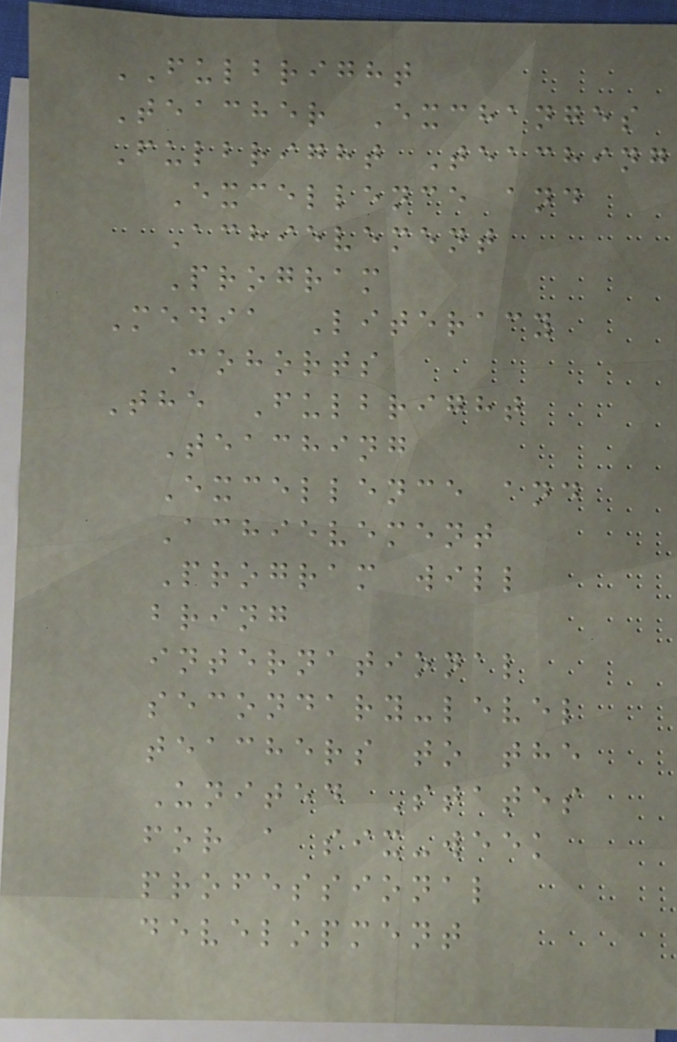FULBRIGHT
Teacher Exchanges
Fulbright Teaching
Excellence and
Achievement
Program
Media Literacy
Cohorts
The Fulbright
Teaching
Excellence and
Achievement
Program will
bring
international
secondary-level
teachers to the
United States
for a six-week
professional
development
